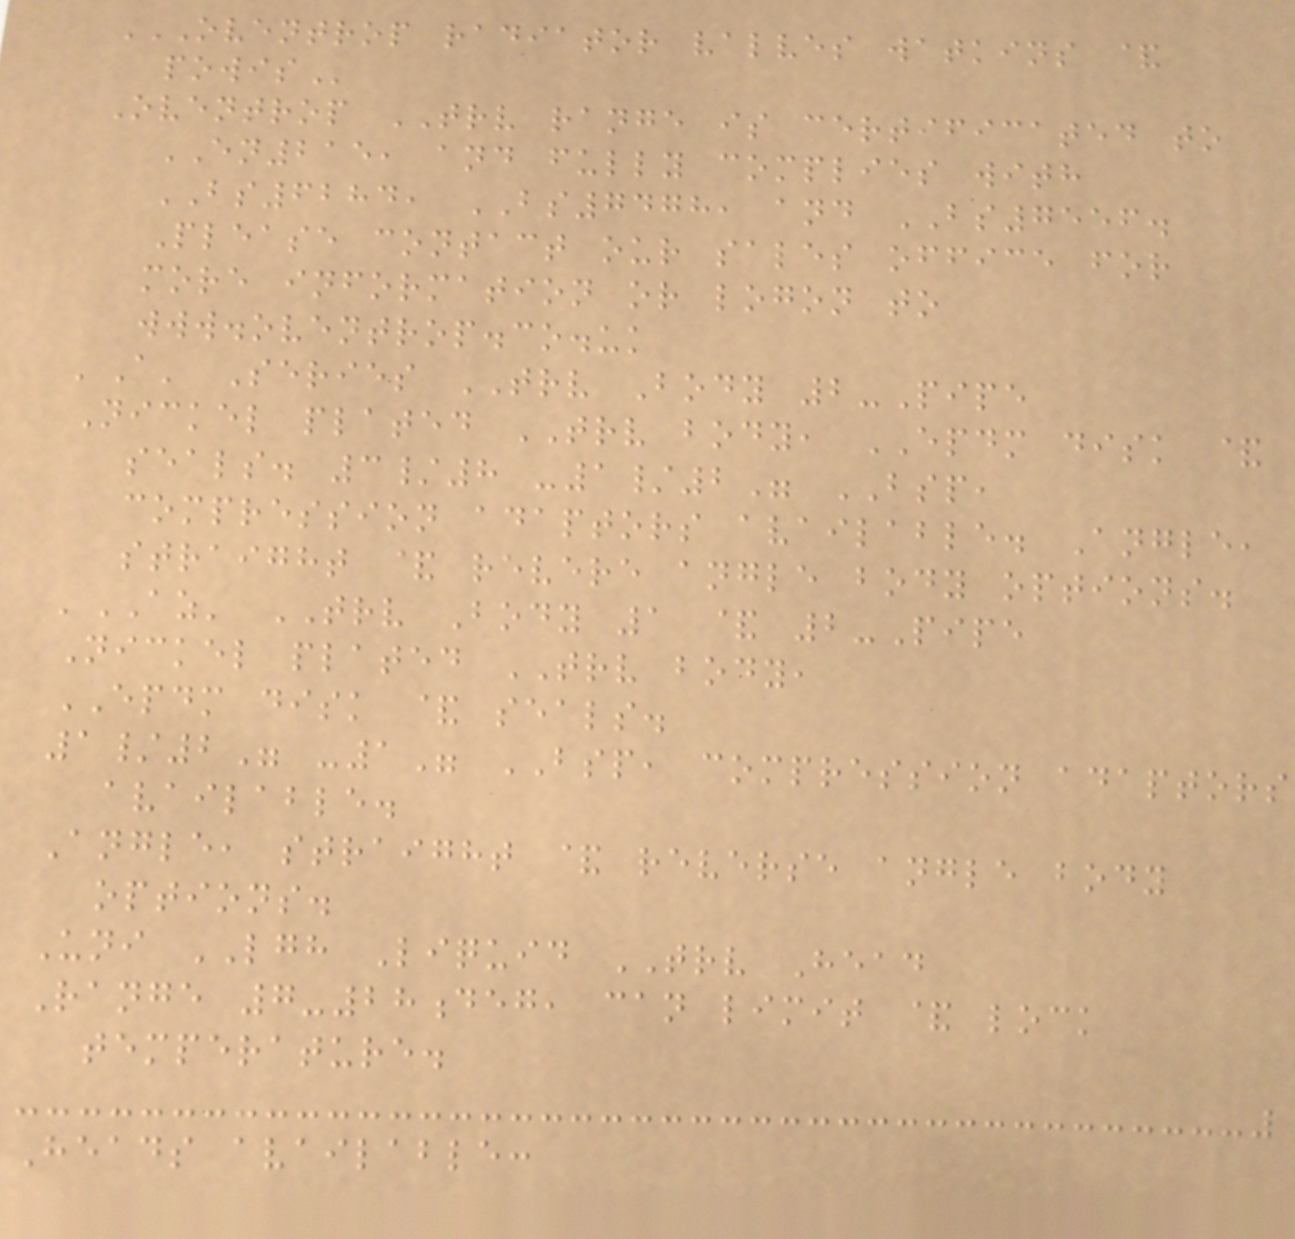OVENTROP RADIATOR VALVES WATKINS &
POWIS
Oventrop TRV range is certificated to
EN215, and fully complies with
BS6284, BS7478, and BS7556.
Please contact our sales office for
more information or logon to
www.oventrop.co.uk
'A' Series TRV Body 2-Pipe
Nickel plated TRV body, EPDM disk &
seals. 3/8 -1/2" BSP,
compression adaptors available. Angle,
straight & revere angle body options.
'AZ' TRV Body 1 & 2-Pipe
Nickel plated TRV body,
EPDM disk & seals.
1/2" -1" BSP, compression adaptors
available.
Angle, straight & reverse angle body
options.
Uni LGH Liquid TRV Head
Range 7-28deg, can limit & lock
temperature.
Heads available:
